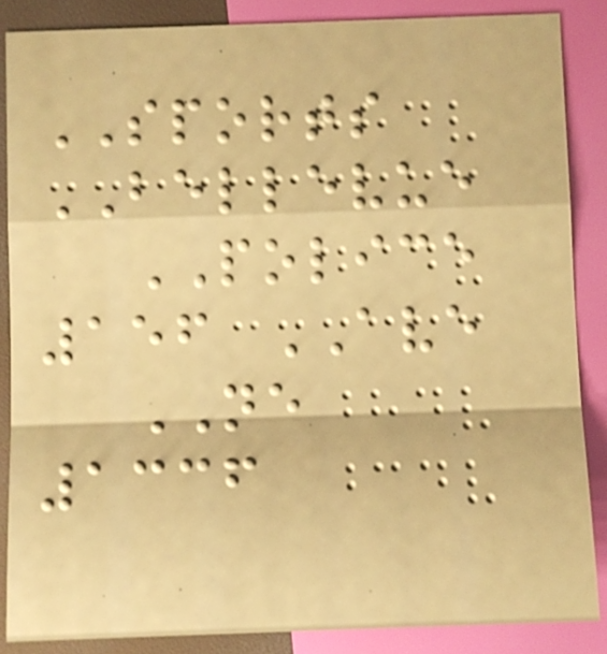SPORTS
BELLEVUE
POLICE
156 AVE
NE
1336
